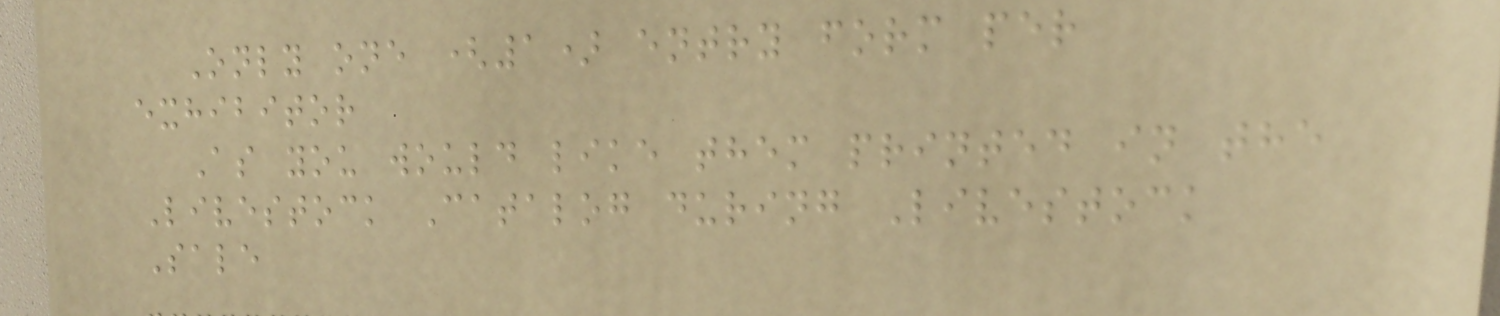Only one (1) entry form per
exhibitor
As you would like them printed in the
Livestock Catalog during Livestock
Sale
